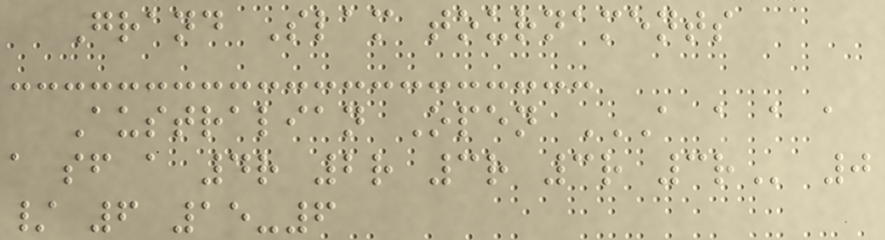Grand Slam tournaments
Australian Open A A A A
A SF A 4R 2R 3R 3R 3R 0
/ 6 15-6
